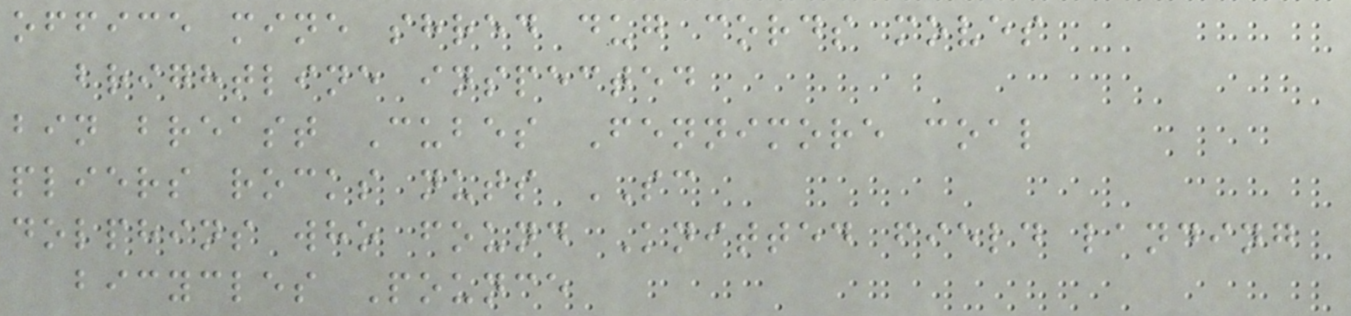office mine shred dug cords moves
brightline inspected
bin breast Cubes Fennimore coal
pliers rocks nuts SC
dolphins who found Knitted field landing
bicycles Pounce
